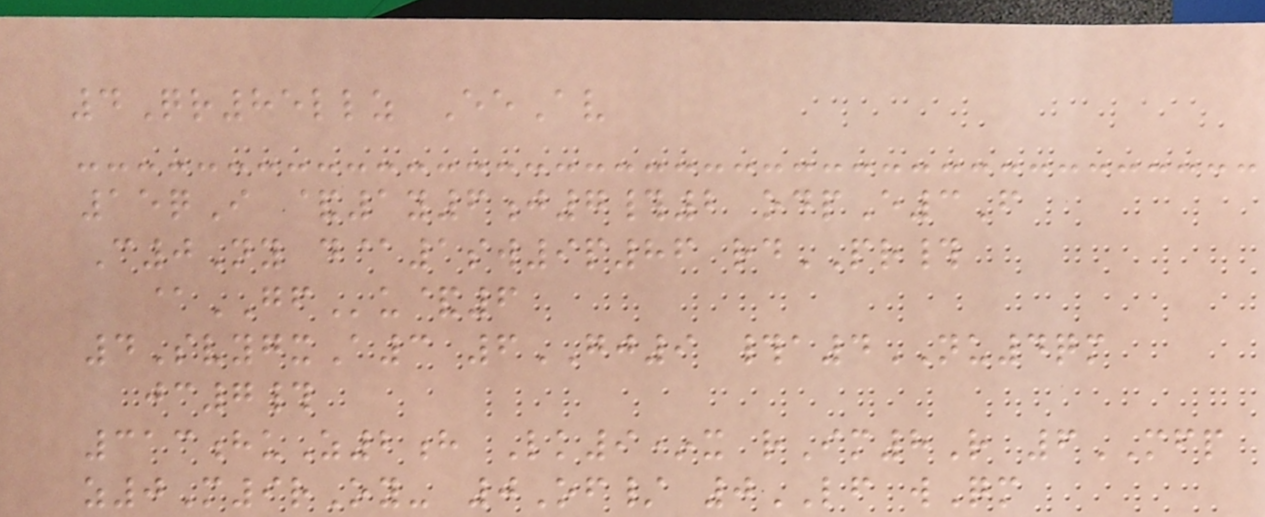4Qr85llz EeAv
15qI &1y6j7#2 odpE3F
C0Ny d@1sw9p86 rdPR#
@GFu&6
4SvygxA3 6GJ9 #a4NU4qm
jc7#
313huZ2h Lk9*x rIm8R 6MFP
z0M9rOy- 0Of/ 0LF wQm
